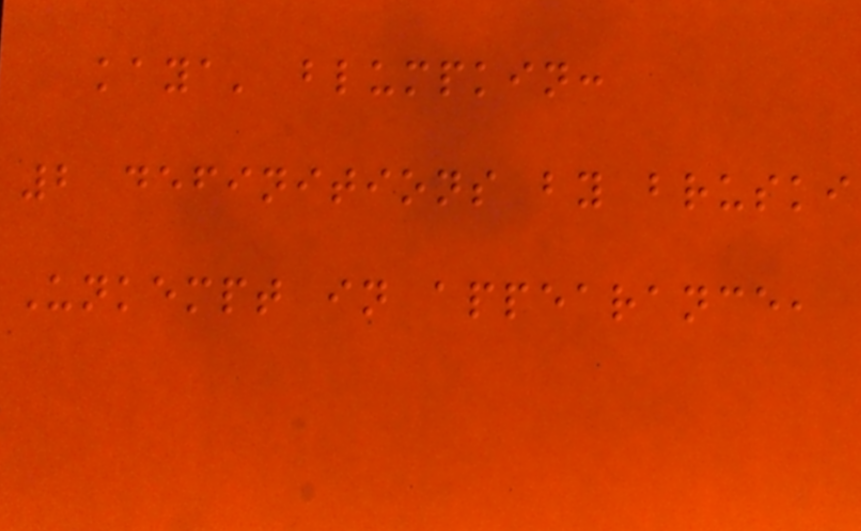kaya' blumpkin:
2 definitions by bruski
Unkempt in appearance,
